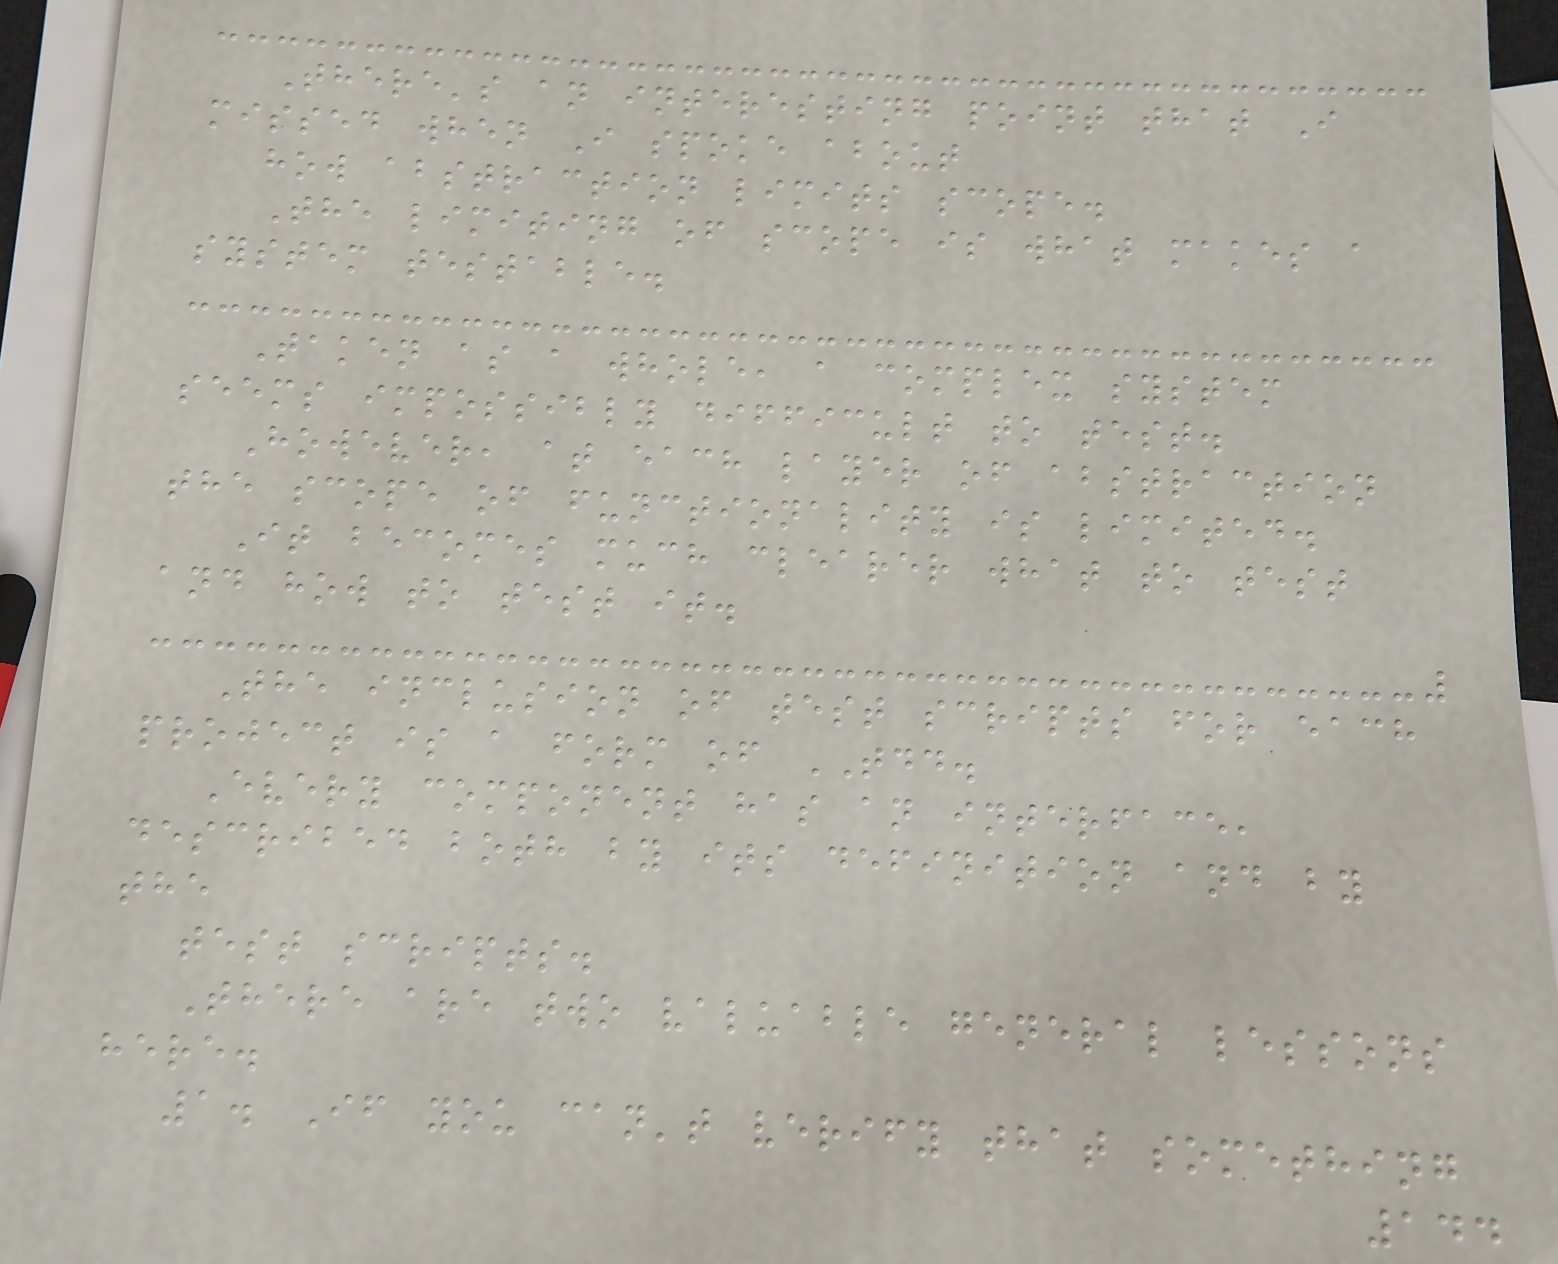There's an interesting point that I
missed when I spoke about
how abstraction limits scope.
The limiting of scope is what makes a
system testable.
Taken as a whole, a complex system
seems impossibly difficult to test.
However, at each layer of abstraction
the scope of functionality is limited.
It becomes much clearer what to test
and how to test it.
The inclusion of test scripts for each
project is a form of TDD.
Every component has an interface,
described both by its definition and by
the
test scripts.
There are two valuable general lessons
here.
1. If you can't verify that something
144
